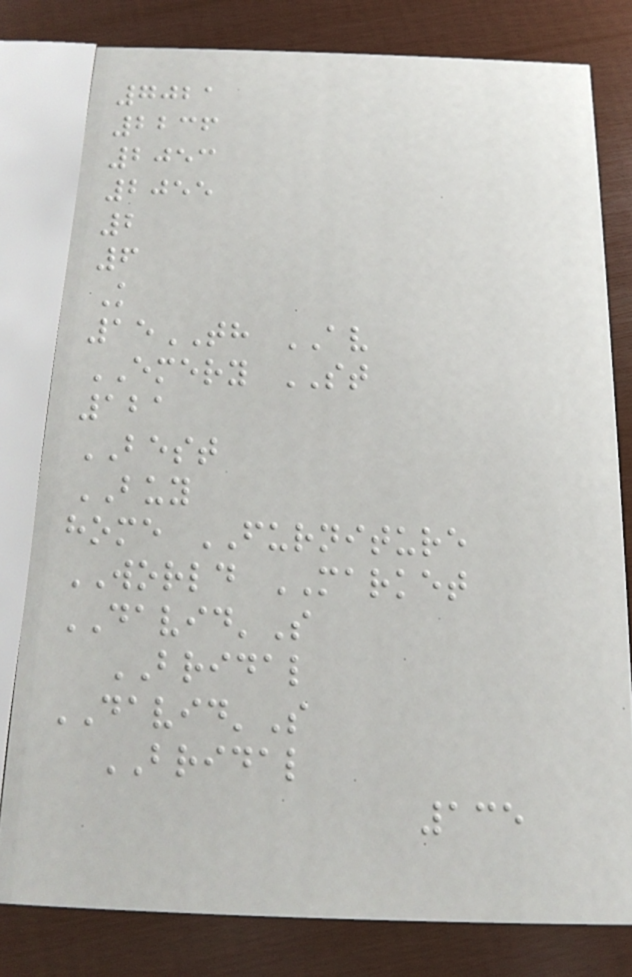7021
2236
2053
2055
2
6
K
15TH AV
EMERY ST
121
BEST
BUY
home FURNITURE
WORLD MARKET
DAVID'S
BRIDAL
DAVID'S
BRIDAL
135
